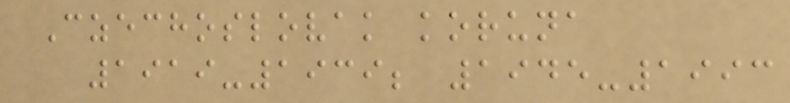Czechoslovak koruna
1919-1939; 1945-1993
